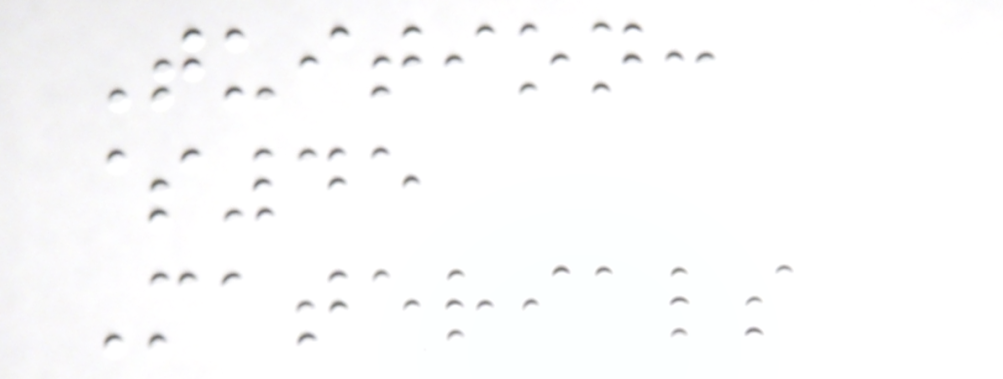Tuition:
$45
Materials
